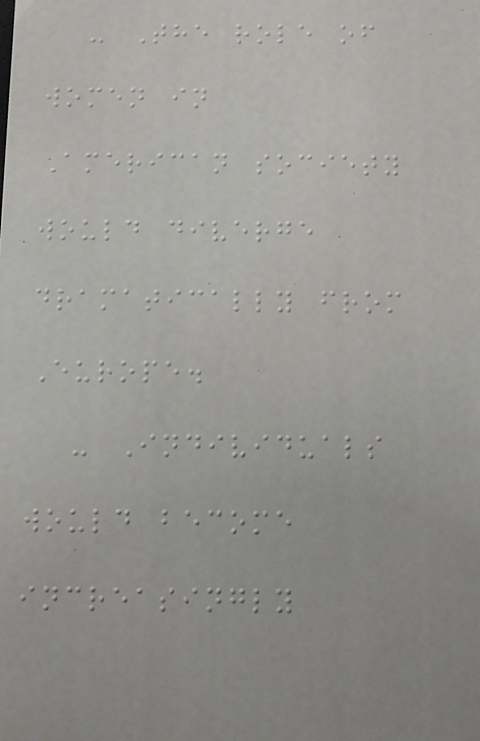- The role of
women in
American society
would diverge
dramatically from
Europe.
- Individuals
would become
increasingly
